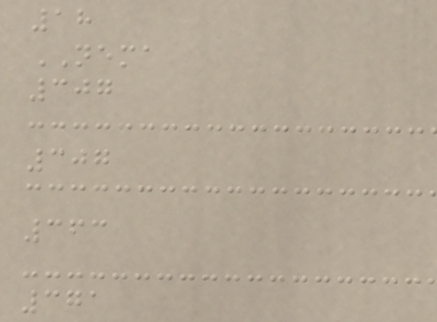18
NEMA
307
307
363
371
